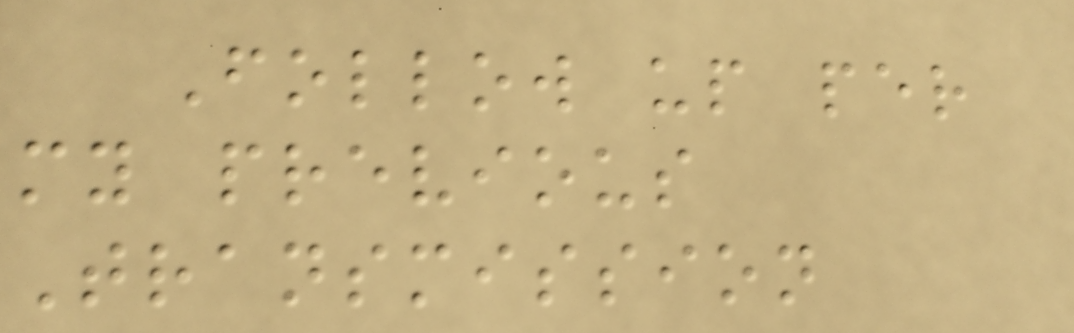Follow up per
my previous
Transmission
